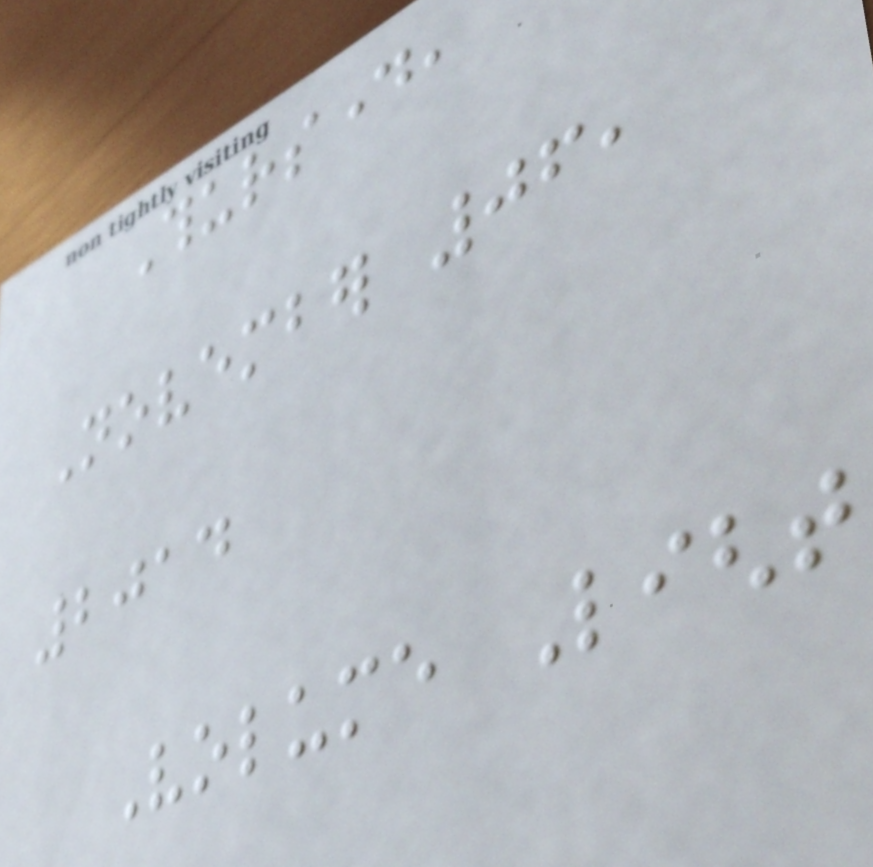Thursday,
November 06,
2014
Volume Light
